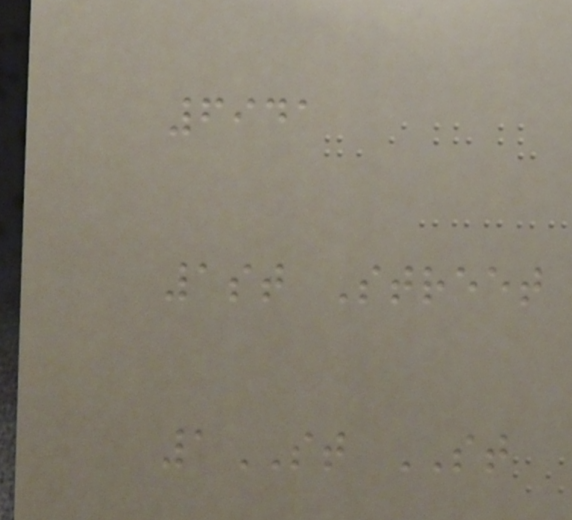6941
1st Street
1ST ST
